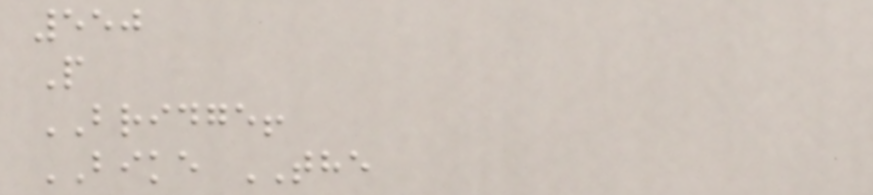550
P
BRIDGE!
BIKE THE
